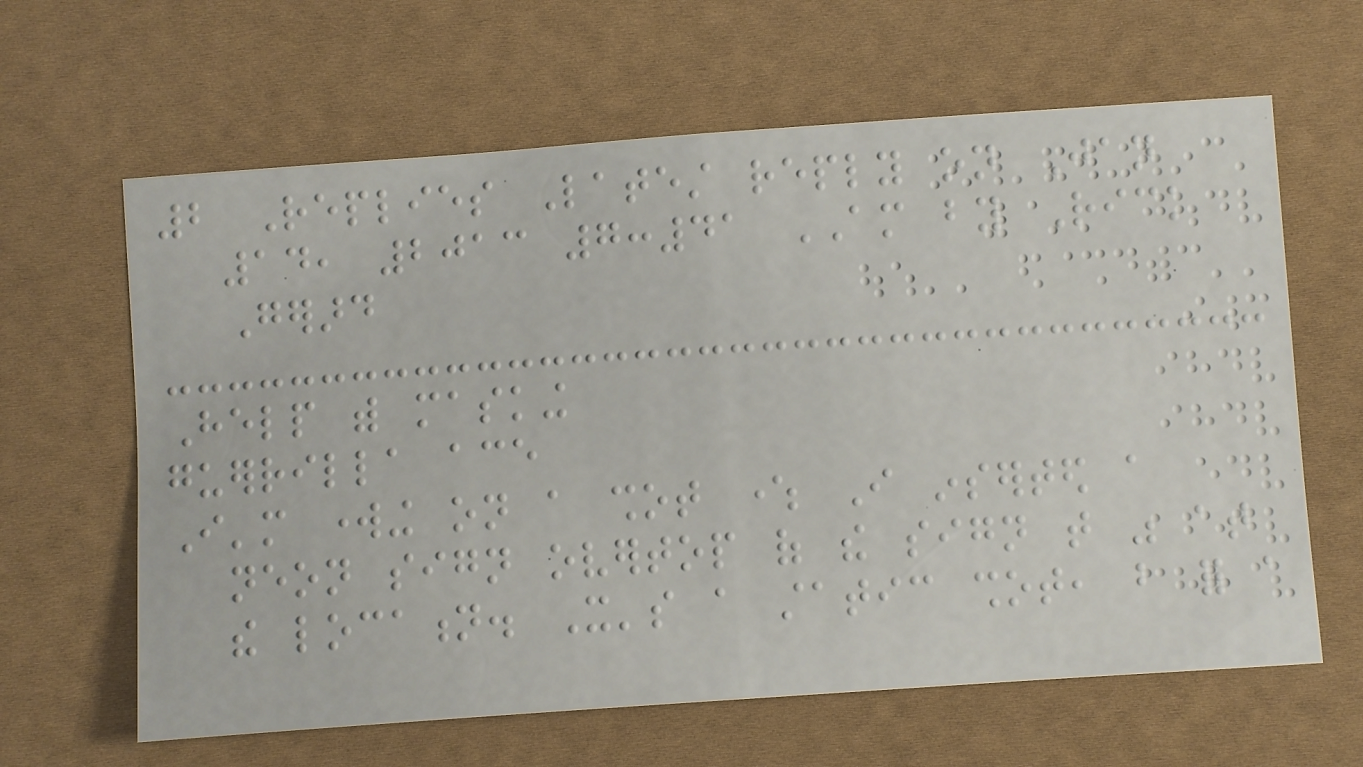2 Replies Latest reply on Jan
14, 2013 7:41 AM by Rick
Gerard
Help with masking
guerrilla ace
I'm working on a shot where I inserted a
neon sign overtop of the sign that was at
the location. It's a static shot, but for a
